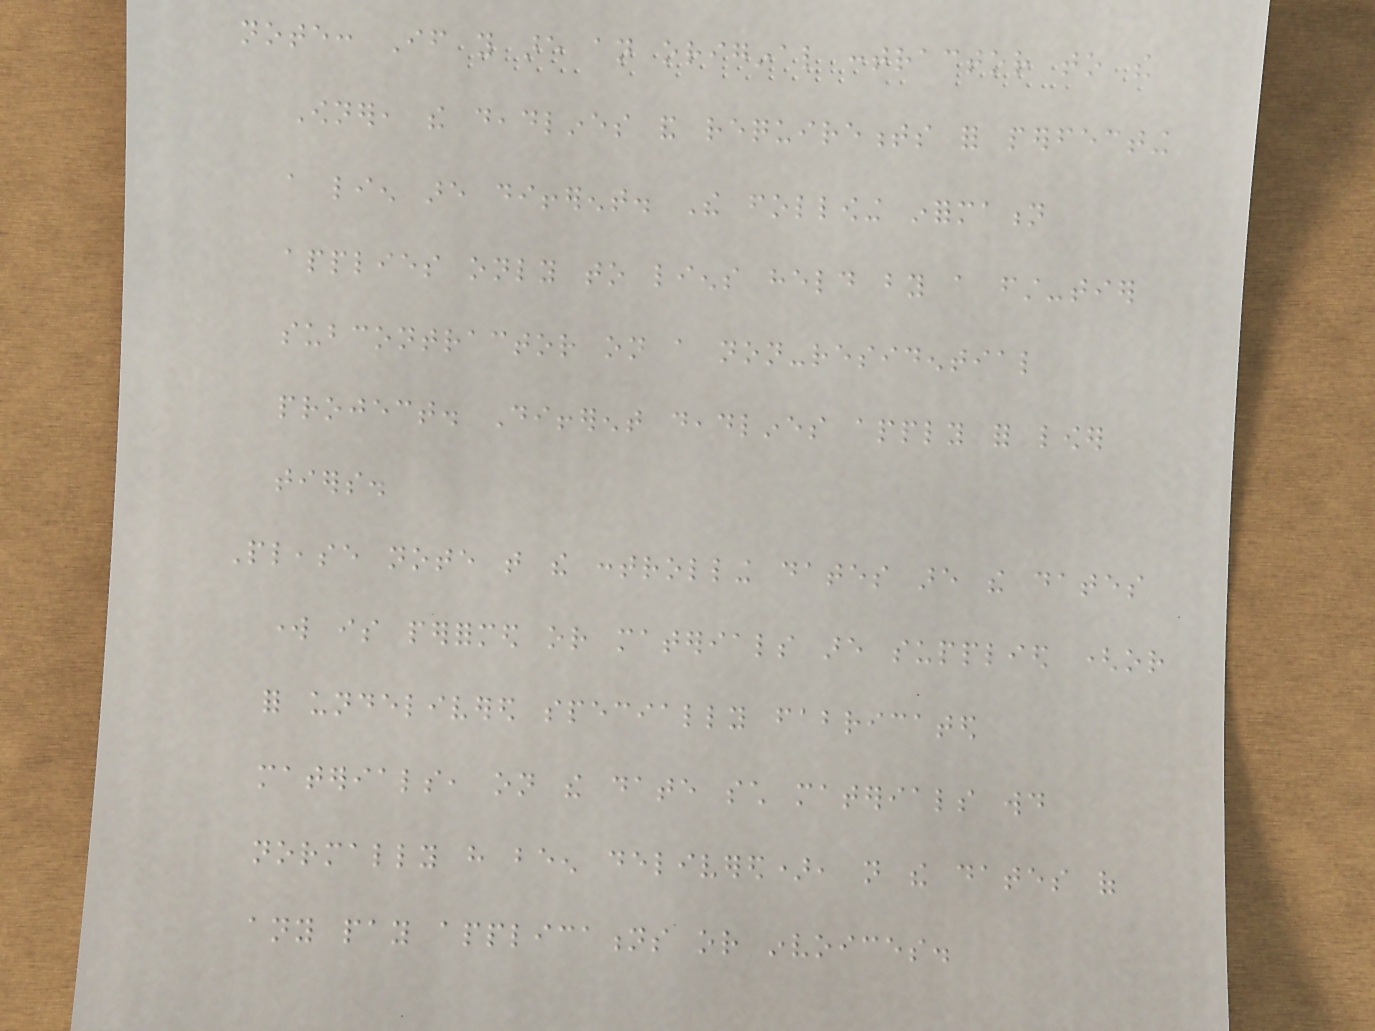note: If you are an original contractor to the
Owner, the deadlines and requirements for perfecting
a lien are different. The following information
applies only to liens held by a first-tier
subcontractor on a non-residential
project. Different deadlines apply for lower
tiers.
Please note that the controlling dates are the dates
work is performed or materials are supplied (or
for undelivered specially fabricated
materials, on the date such materials would
normally have been delivered), not the dates of
any pay applications or invoices.
